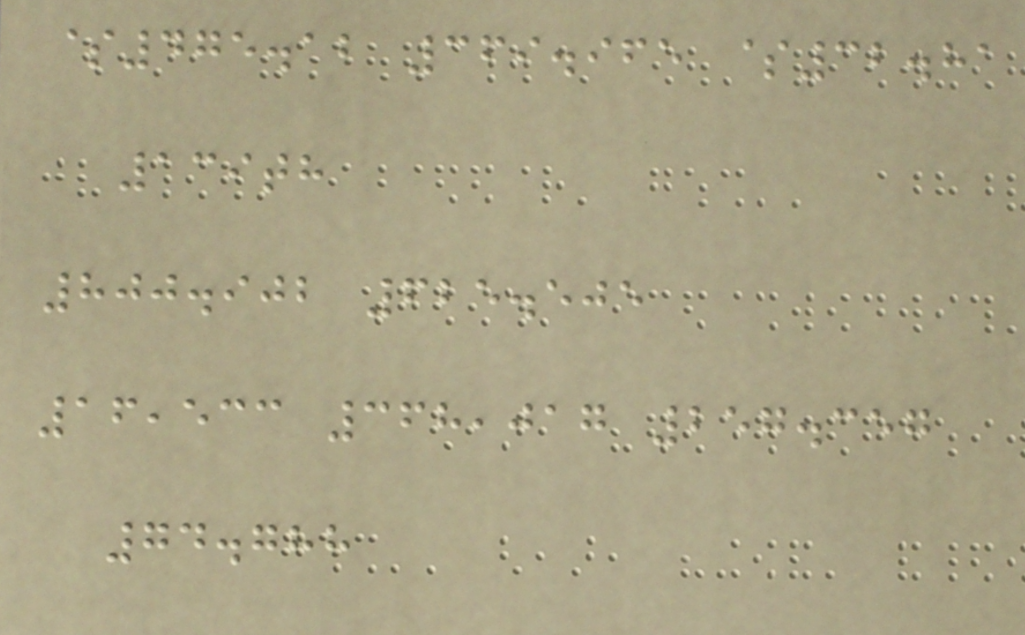$475.12 369.965 $32.81
139th
800.902 625.505
16,533 368,017 257.357
74.788
